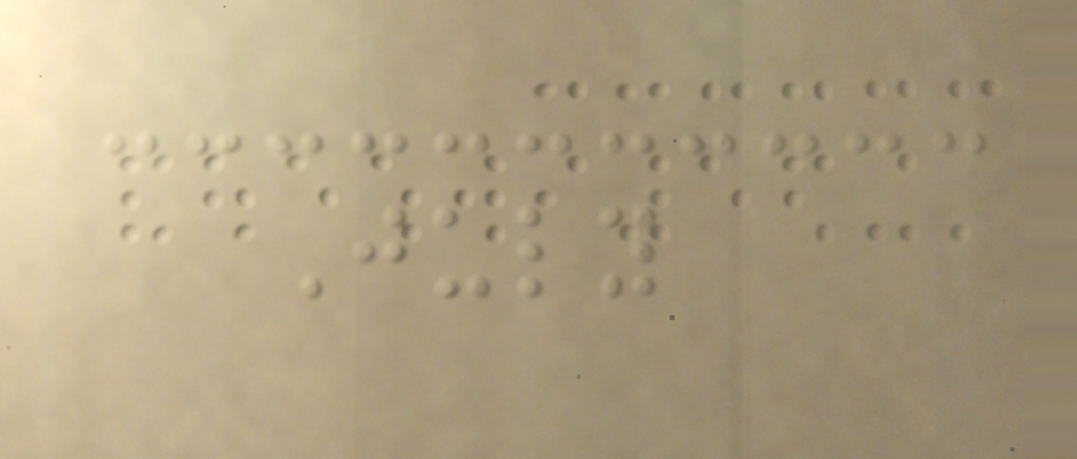July
